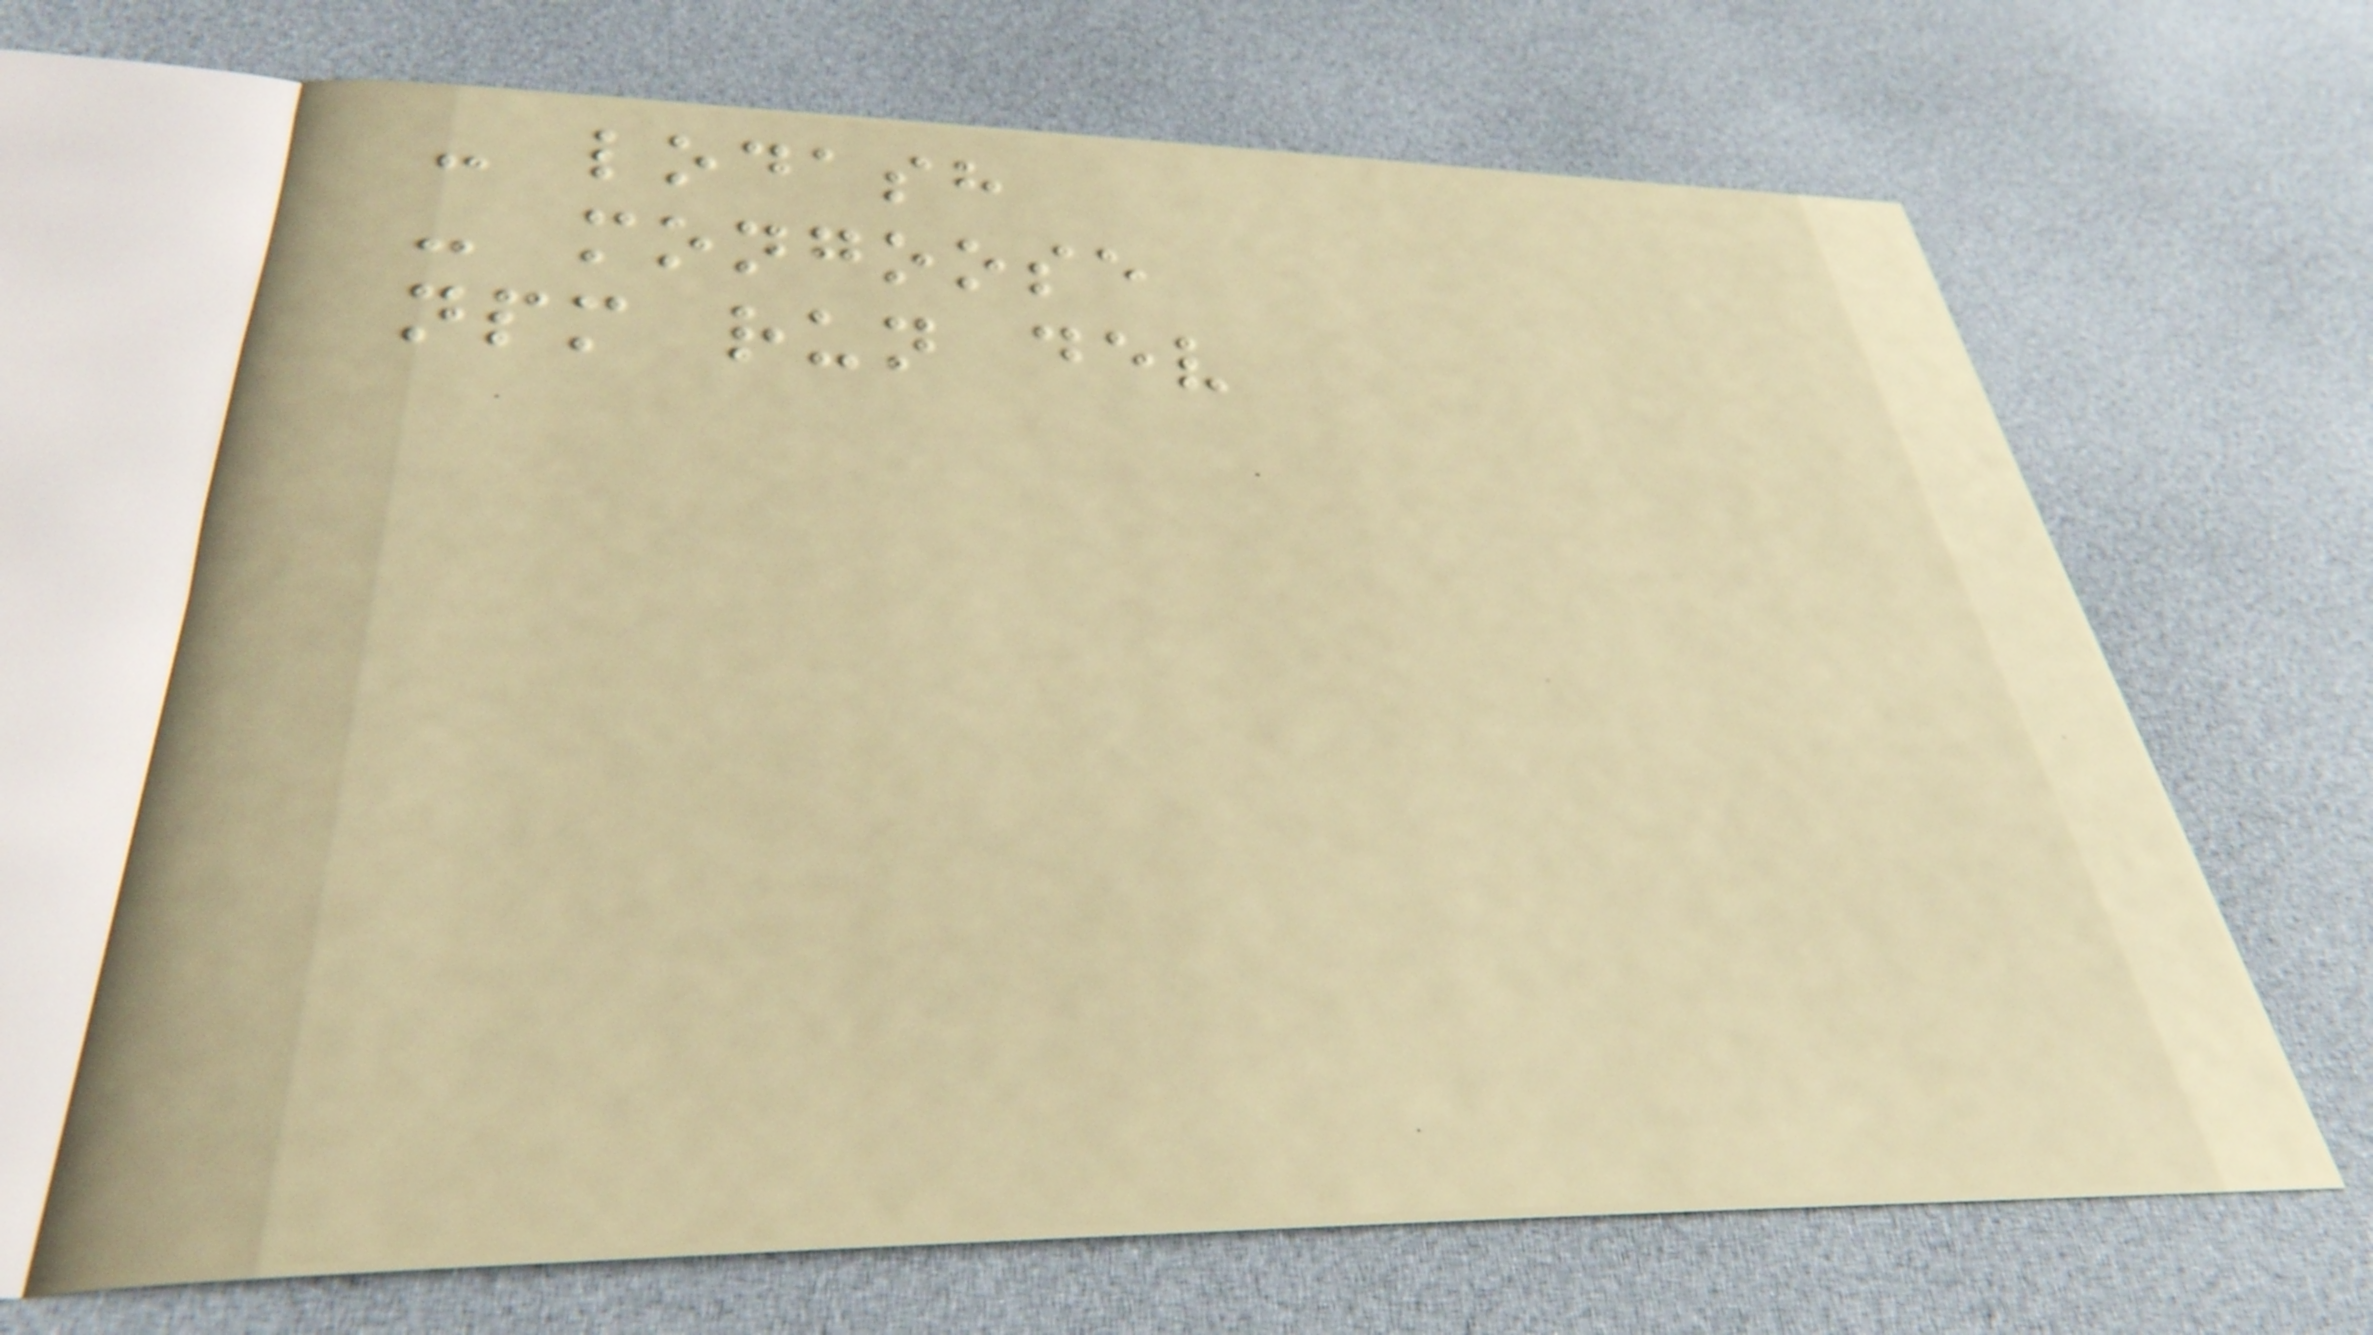- lodash
- mongoose
npm run dev
